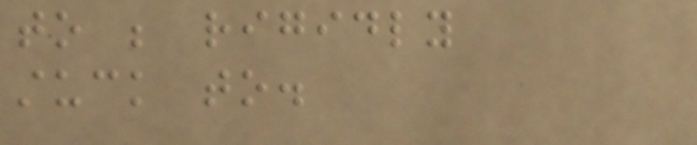to be rigidly
stuck to.
